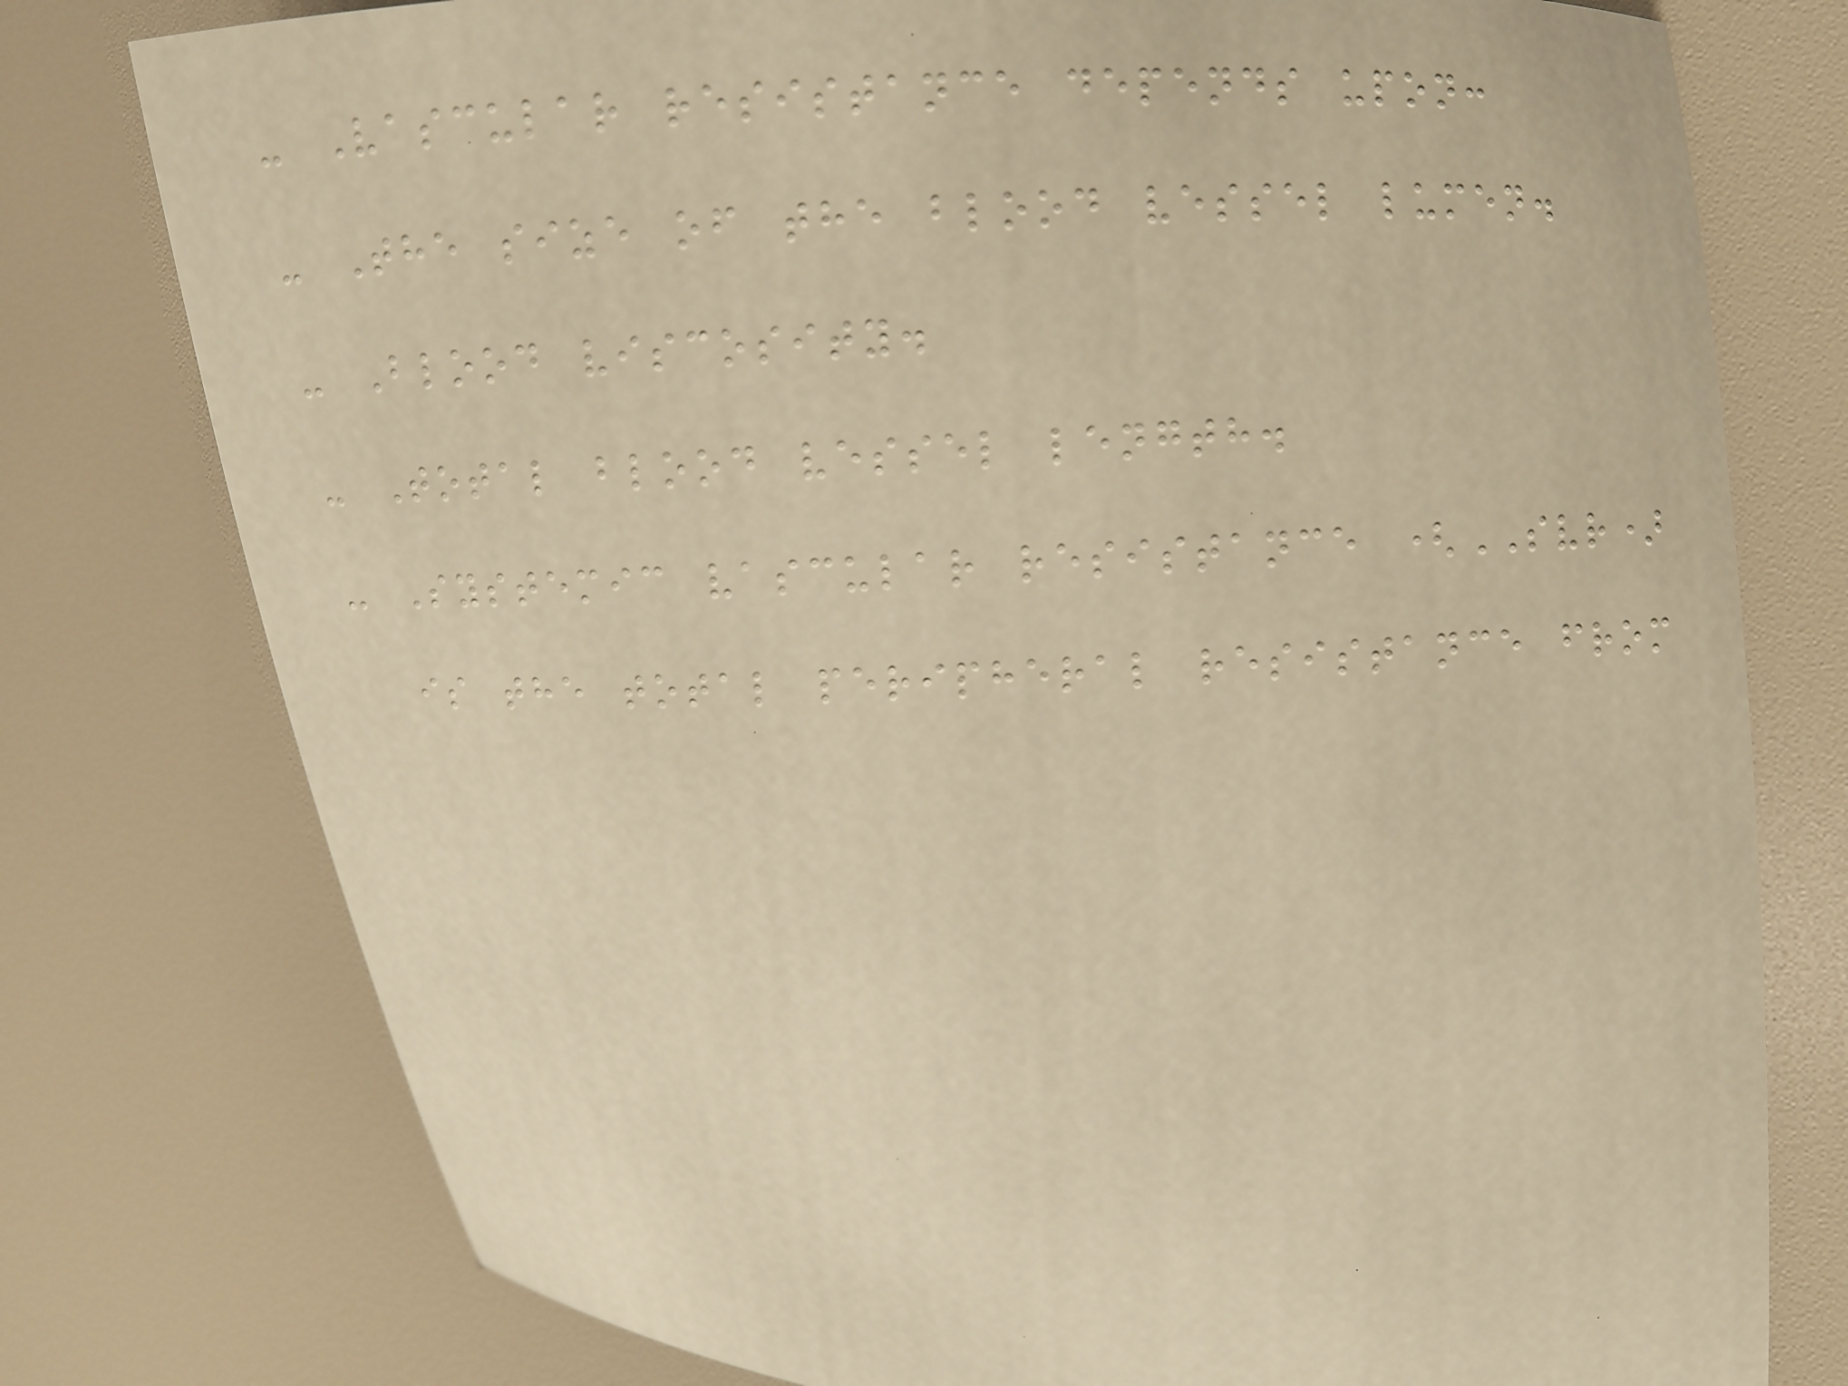- Vascular resistance depends upon:
- The size of the blood vessel lumen.
- Blood viscosity.
- Total blood vessel length.
- Systemic vascular resistance (SVR)
is the total peripheral resistance from
